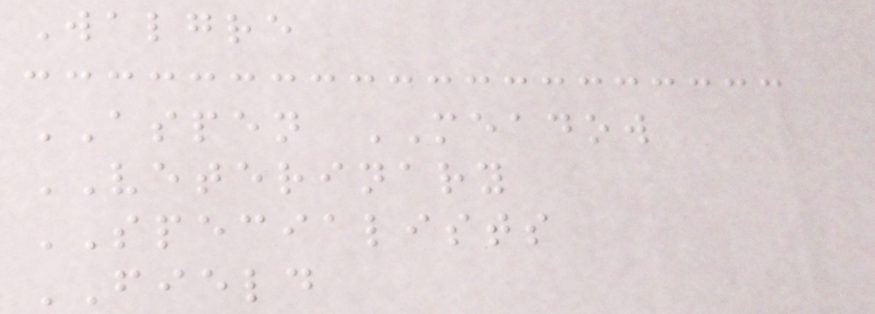Walgre
ASPEN MEADOW
VETERINARY
SPECIALISTS
FIELD
